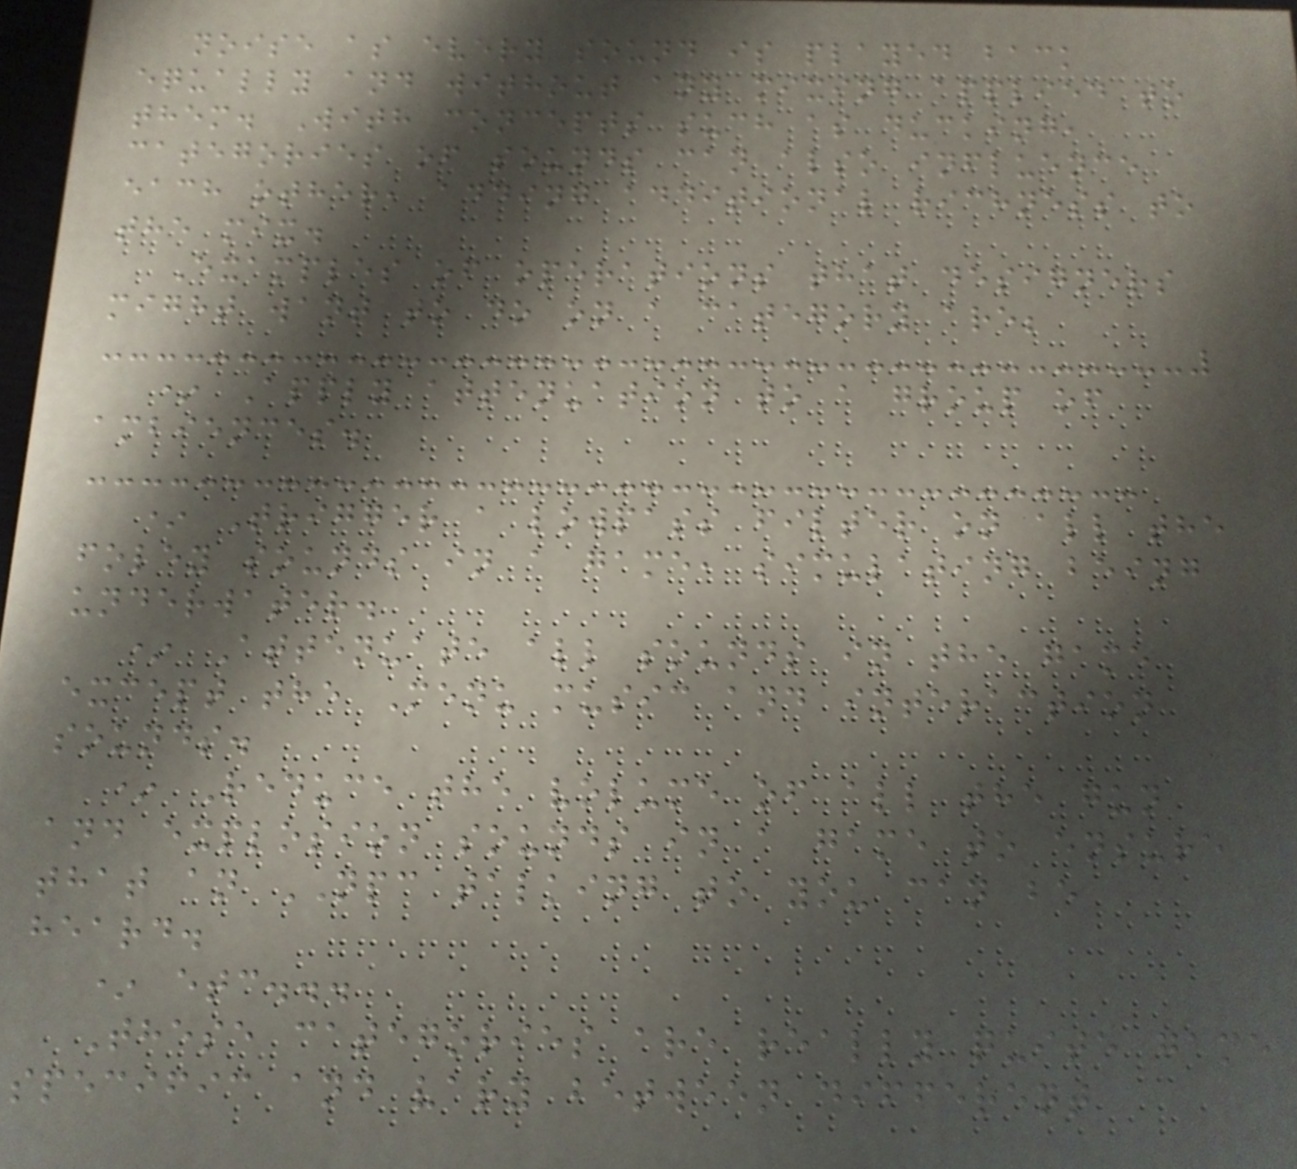noise as every sound is played back
equally and without any mixing applied to
them. With concepts such as ducking,
categories of sounds can also influence
each other, adding additional richness to
the mix.
Examples of operations that designers
might want to do on a category are;
* Apply attenuation to a group of
ambiences.
* Trigger a lowpass filter on all the
foley sounds in a game, simulating being
underwater.
* Attenuate all sounds in the game
except the Menu music and interaction
sounds.
* Reduce the volume of all the gun
and explosion sounds in a game to ensure
that an NPC talking to you can be
heard.
* etc...
These categories are really quite game
specific and vary between different
